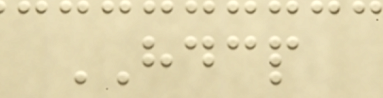HDCP
